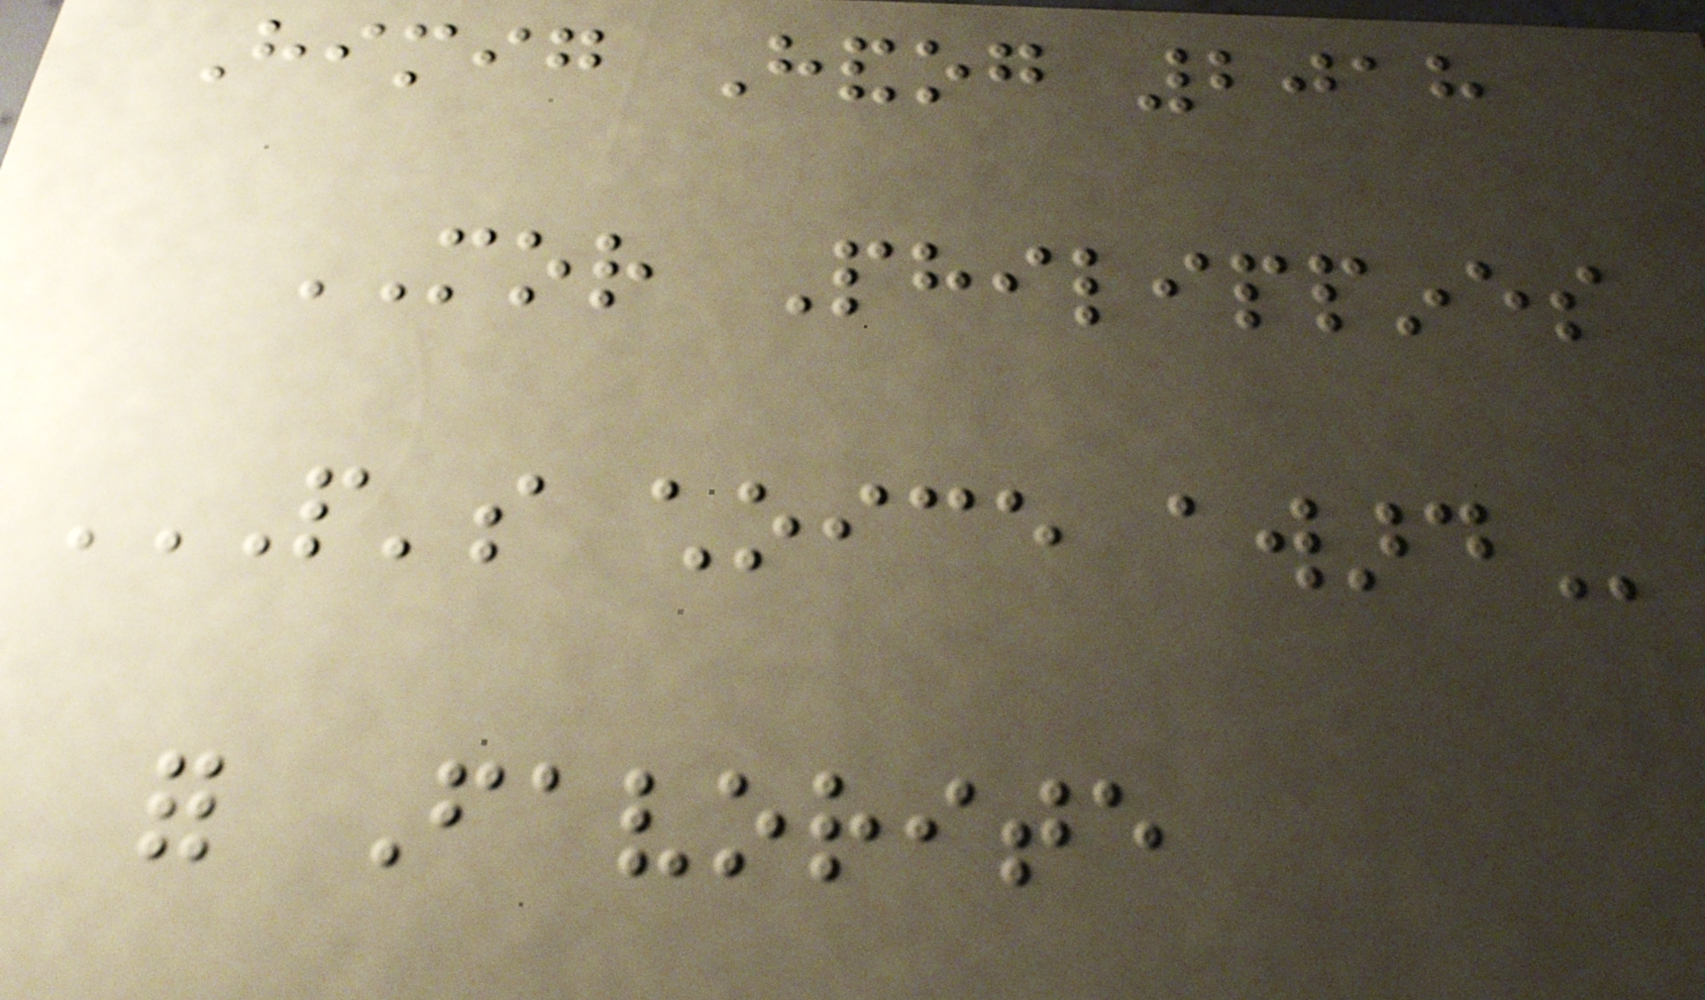Himig Handog 2018
MOR Philippines
PEOPLE'S CHOICE AWARD
for Favorite
